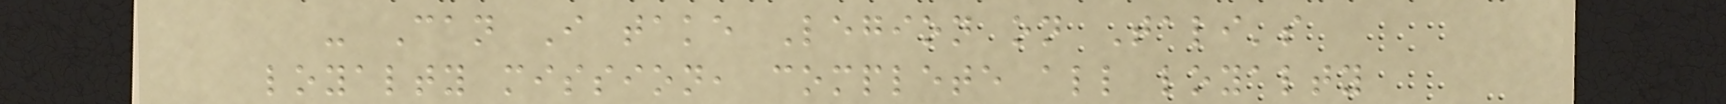- Can I take Legion on Tali's
loyalty mission, complete all loyalty
